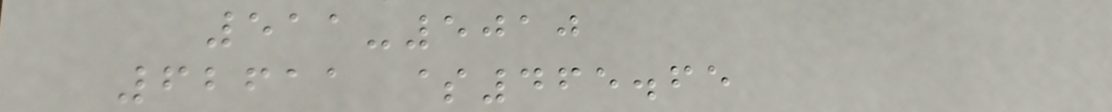511-5010
62611 $465.65
